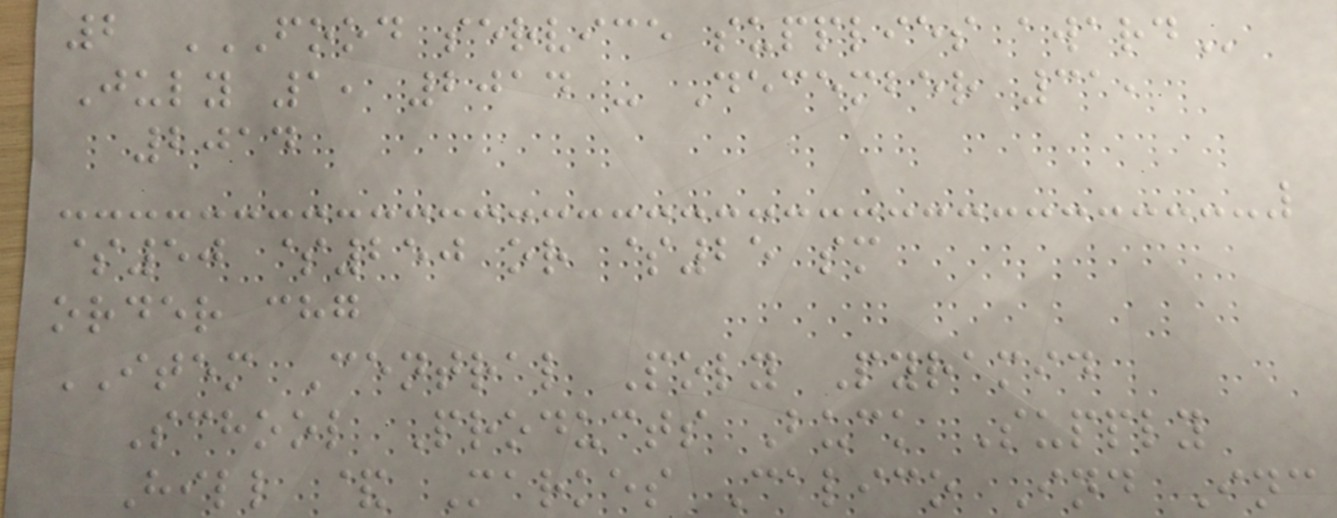2 FOOD SERVICE SUPPLIES AWARD
July 1, 2014 - December 31,
2014
$50 $250 or $25 sm
order chg
ITEM Central Poly Pyramid
School Products Buck Supply
Hill & Markes Calico Ind Inc
